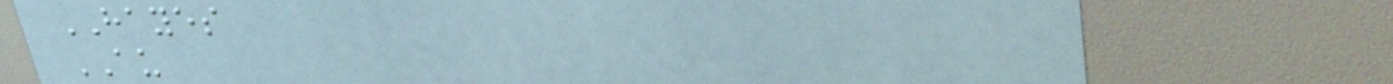HAYES
AU
